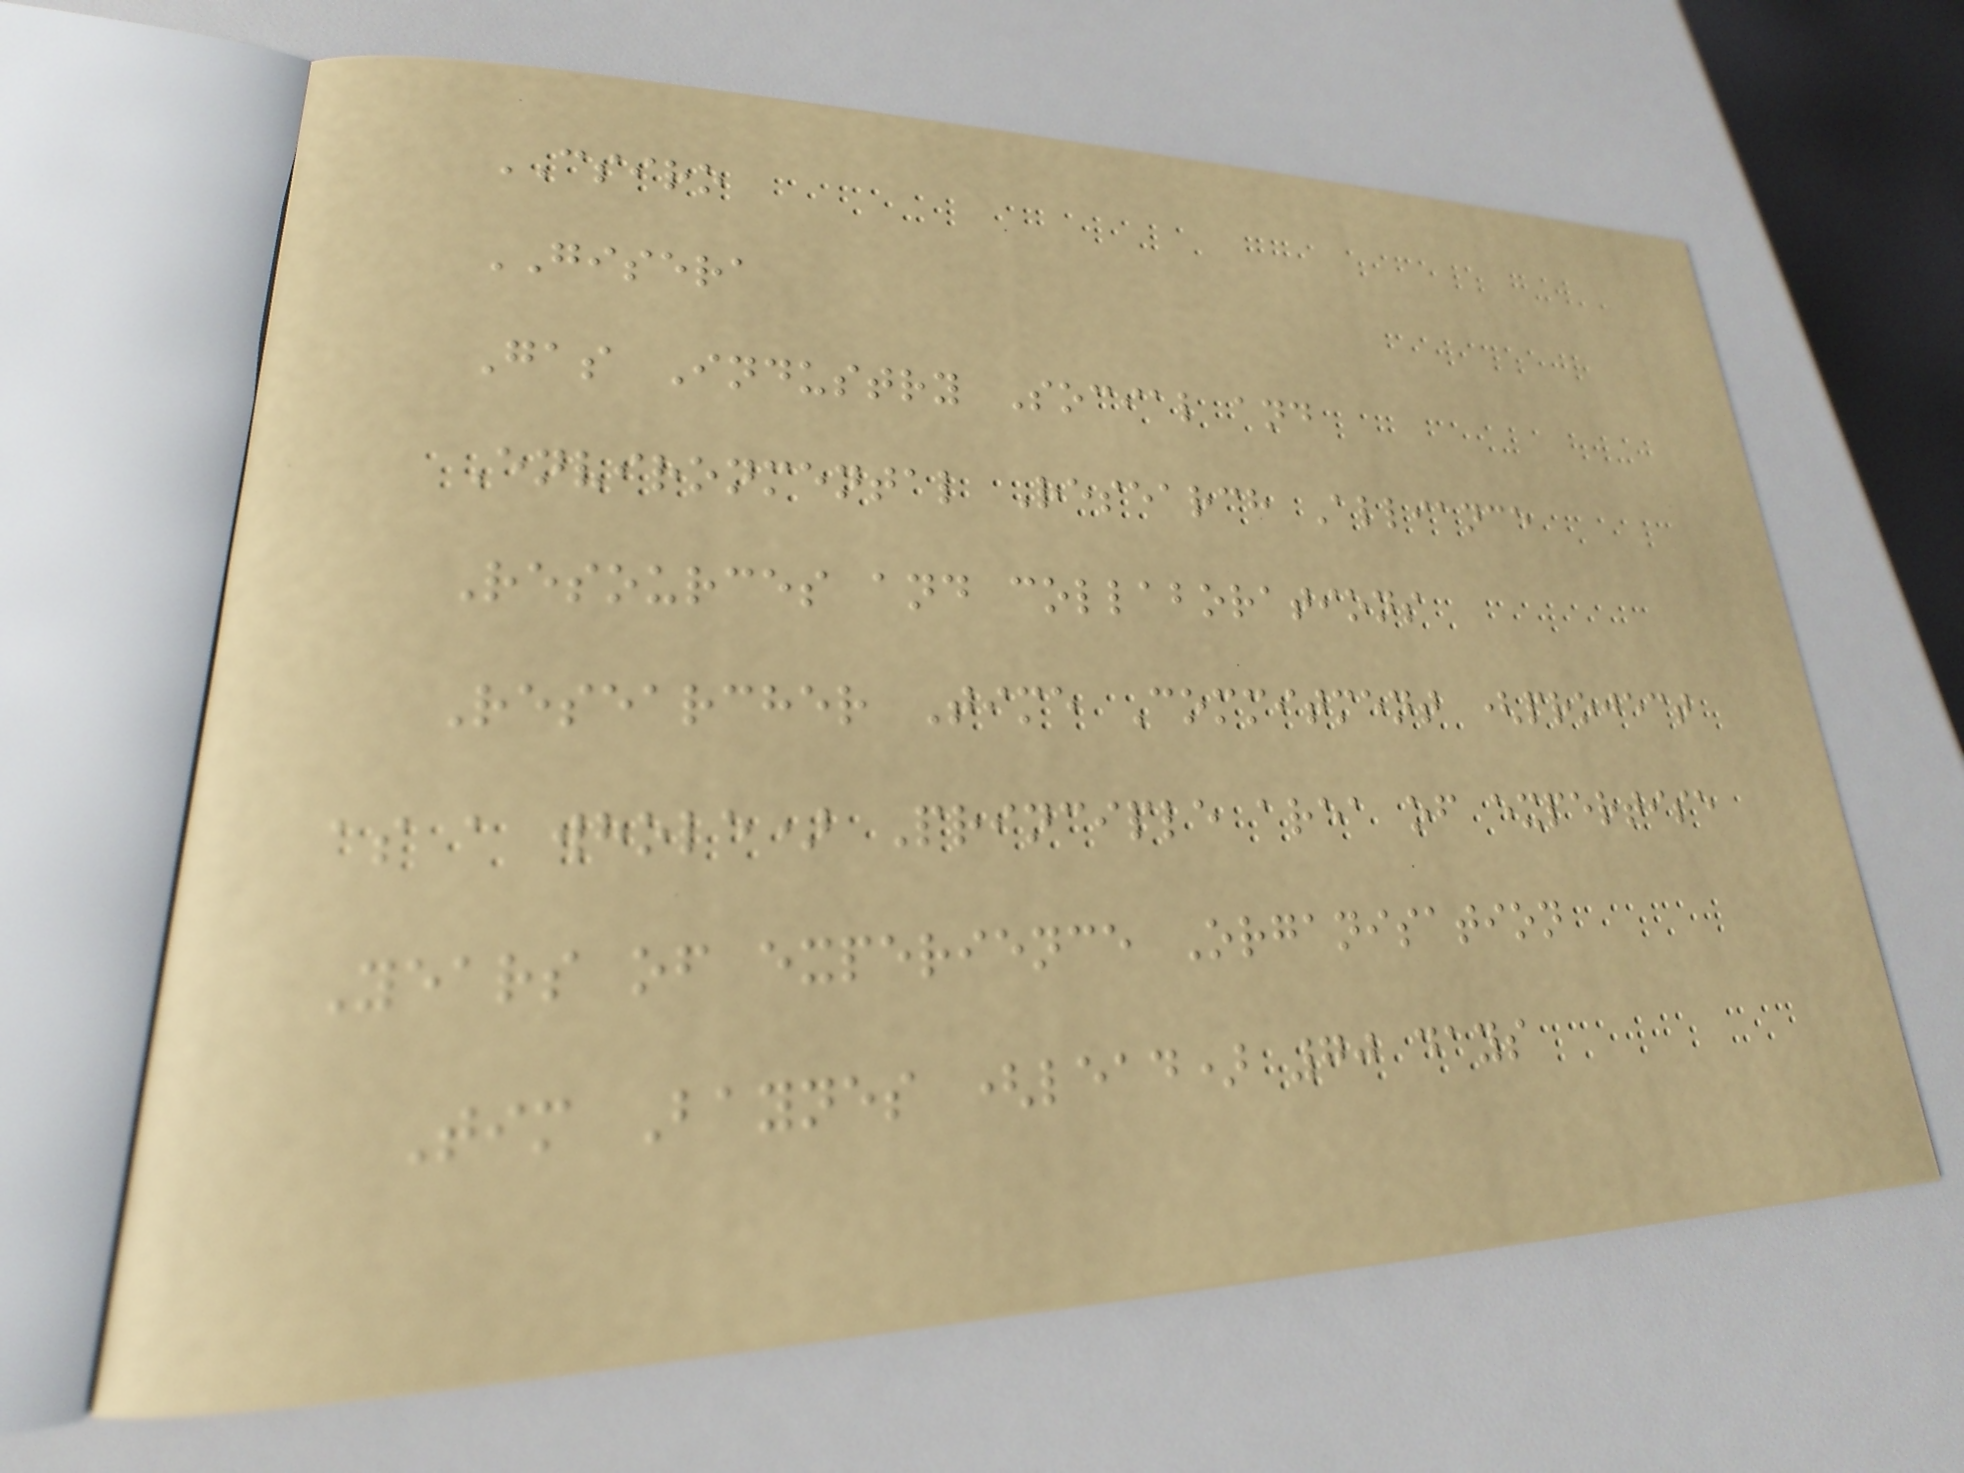CSIRO
GISERA
Gas Industry Social and
Environmental Research Alliance
Resources and collaborations
Researcher Time Commitment (project
as a whole) Principle area of expertise
Years of experience Organisation
Tim Baynes (lead) 70 days
